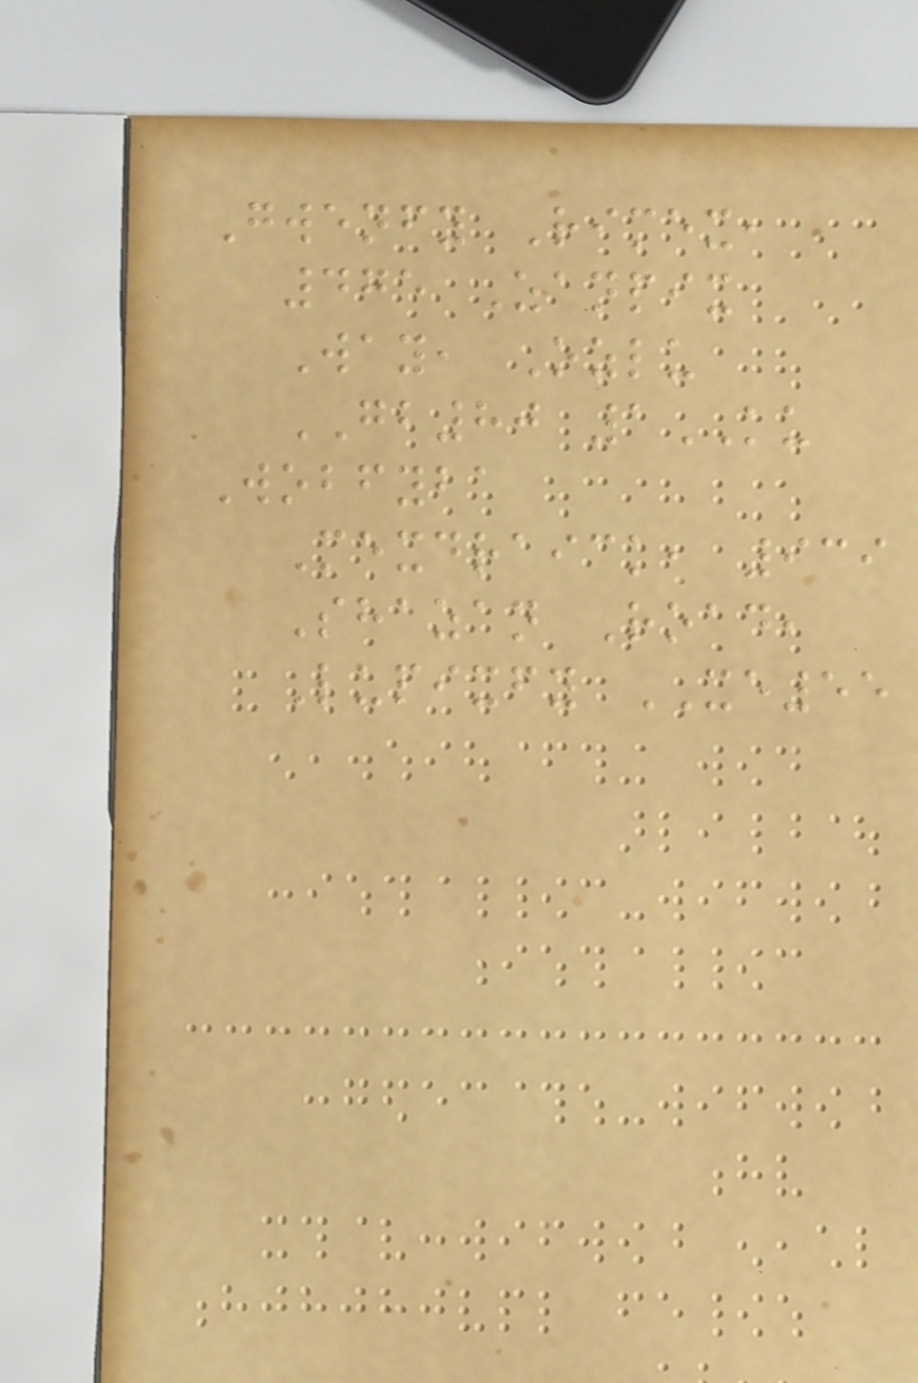Gwenfy Rimex,
475 Zanpix
Way, Ozlu
GB80 1KU
Wobfyba
Mexdraick, 939
Shazan Road,
Lupixfy XE55
